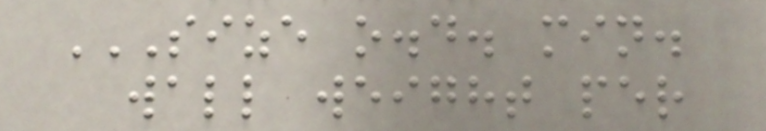SIZE O.D. MIN.
WALL WEIGHT PER
